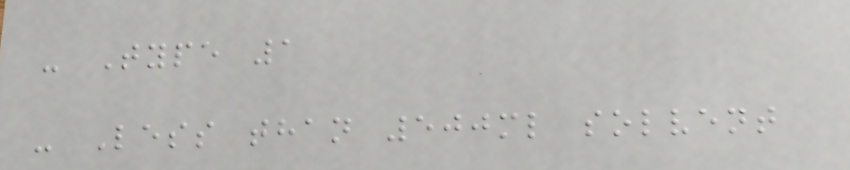- Type 1
- Less than 500ml solvent
